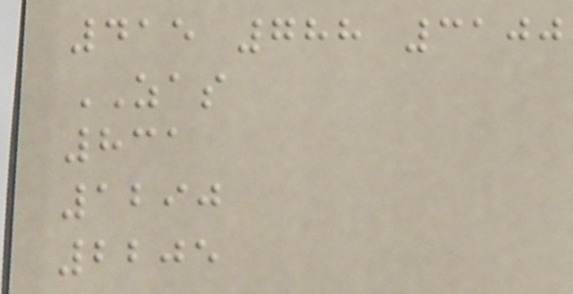415 788 3100
ZAS
831
1290
2205
